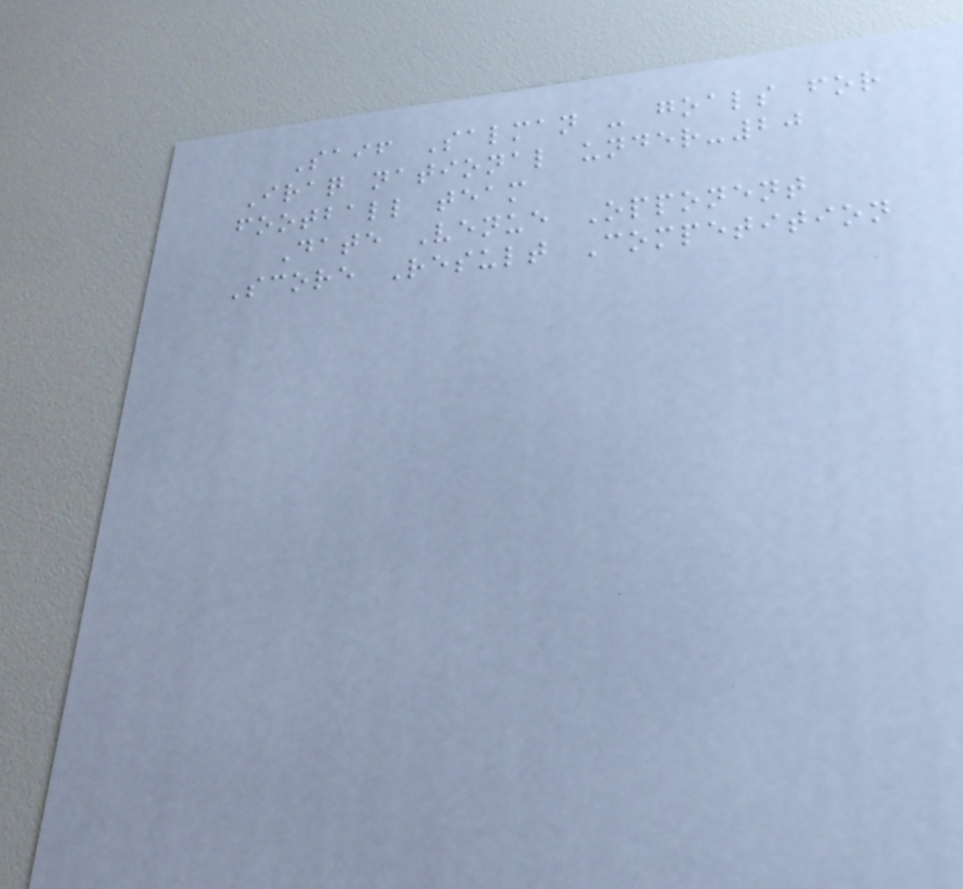Saif Salman - goals for
Iraq national under-20
football team
Date Venue Opponent
Score Result Competition
